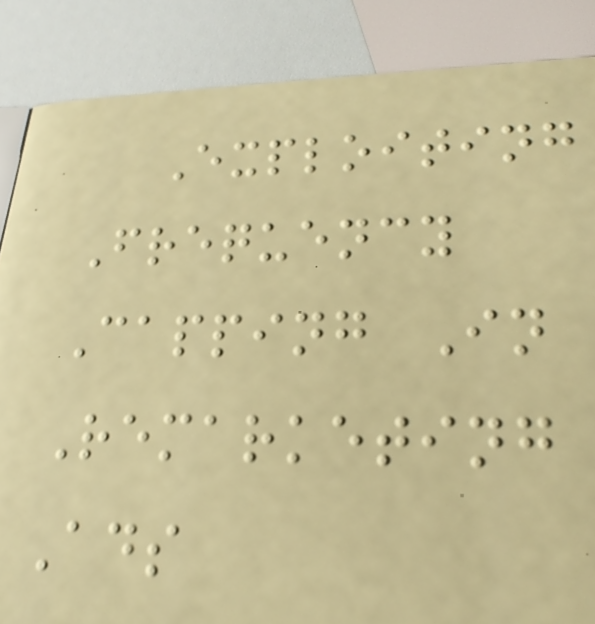Exploiting
Frequency
Capping In
Remarketing
Ads
